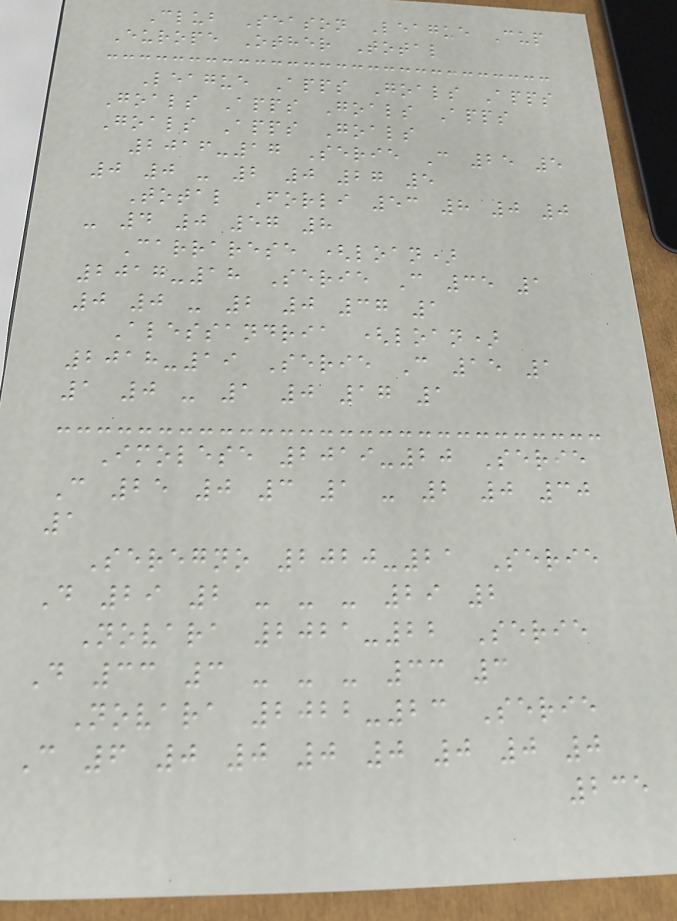Club Season League Cup
Europe Other Total
League Apps Goals Apps
Goals Apps Goals Apps
Goals Apps Goals
2016-17 Serie C 25 5
0 0 - 2 0 27 5
Total Forli 53 8 0 0
- 4 0 57 8
Carrarese (loan)
2017-18 Serie C 35 1
0 0 - 2 0 37 1
Alessandria (loan)
2018-19 Serie C 15 1
1 0 - 1 0 17 1
Imolese 2019-20 Serie
C 25 0 3 1 - 2 0 30
1
Seregno 2020-21 Serie
D 29 2 - - - 29 2
Novara 2021-22 Serie
D 33 3 - - - 33 3
Novara 2022-23 Serie
C 6 0 0 0 0 0 0 0
235
